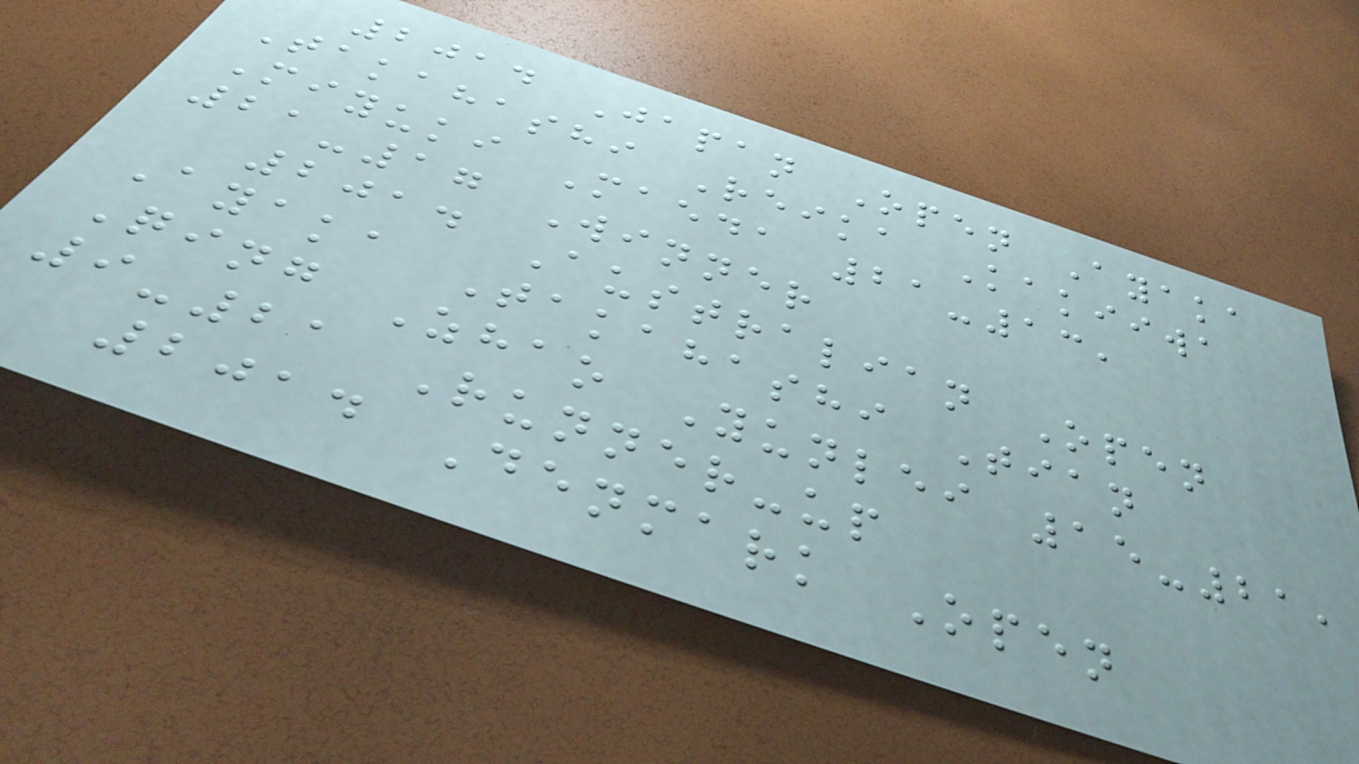2014 Japan Open Ayaka
Takahashi Reika Kakiiwa
Miyuki Maeda 21-13,
21-17 Winner
2014 Australian Open
Ayaka Takahashi Tian
Qing Zhao Yunlei 15-21,
9-21 Runner-up
2014 Denmark Open
